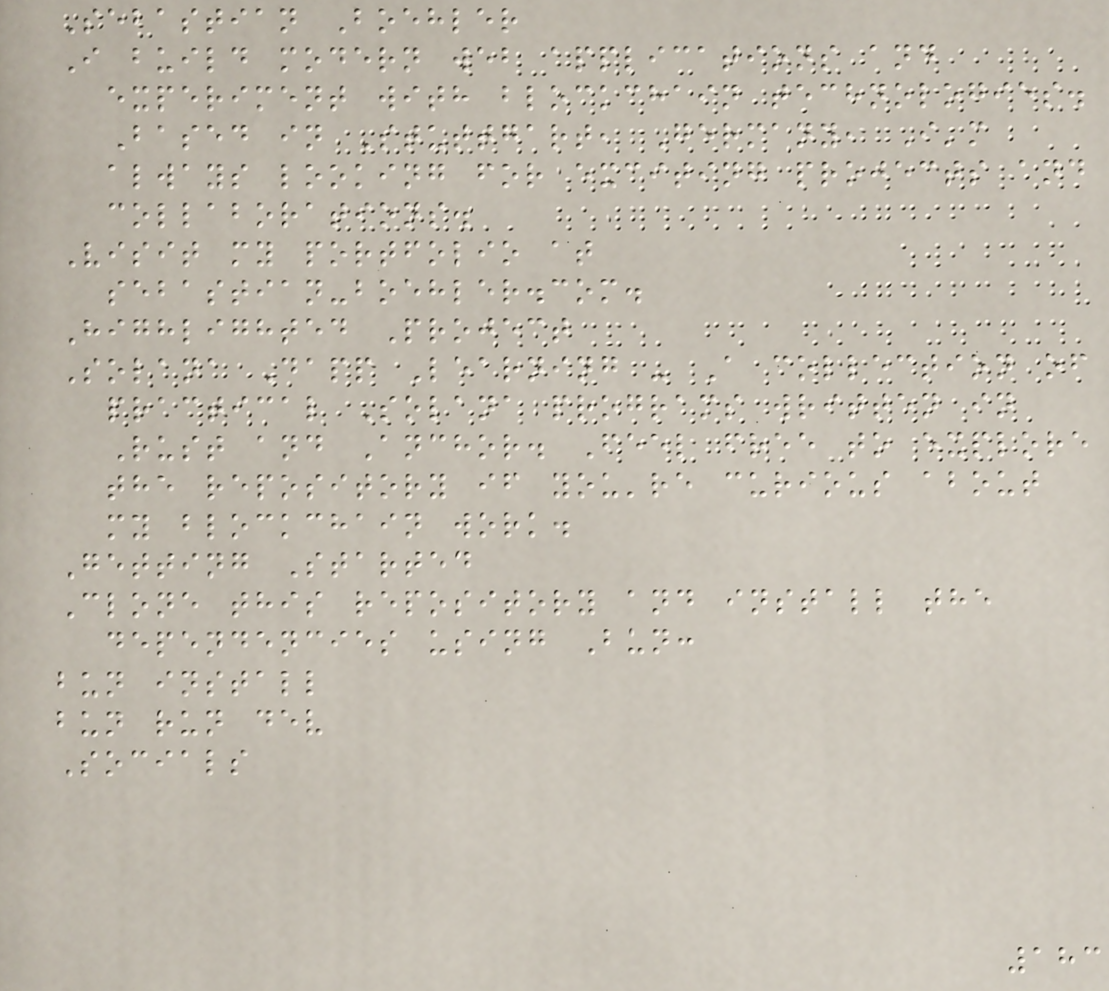Sebastian Boehler
I build modern web applications and
experiment with blockchain technologies.
Based in Stuttgart, Germany, I'm
always looking for exciting projects and
collaborations.
Visit my portfolio at
sebastian-boehler.com.
Highlighted Project
Solana Dapp Learning - A collection of
practical Solana programs written in
Rust and Anchor. Feel free to explore
the repository if you're curious about
my blockchain work.
Getting Started
Clone this repository and install the
dependencies using Bun:
bun install
bun run dev
Socials
183
